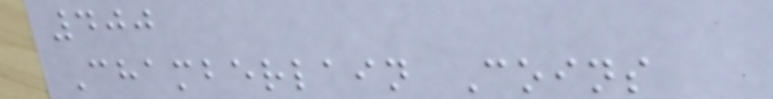400
Chamberlain Coins
